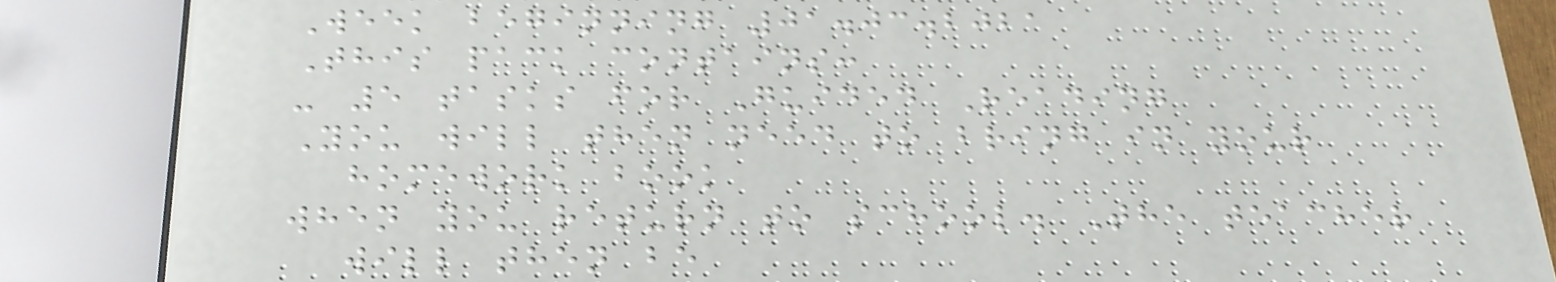Week beginning 01.03.2021
This pack contains:
- 5 tasks for Guided Reading
You will then need to bring in your
homework book
when you return to school. The teacher
will then be
